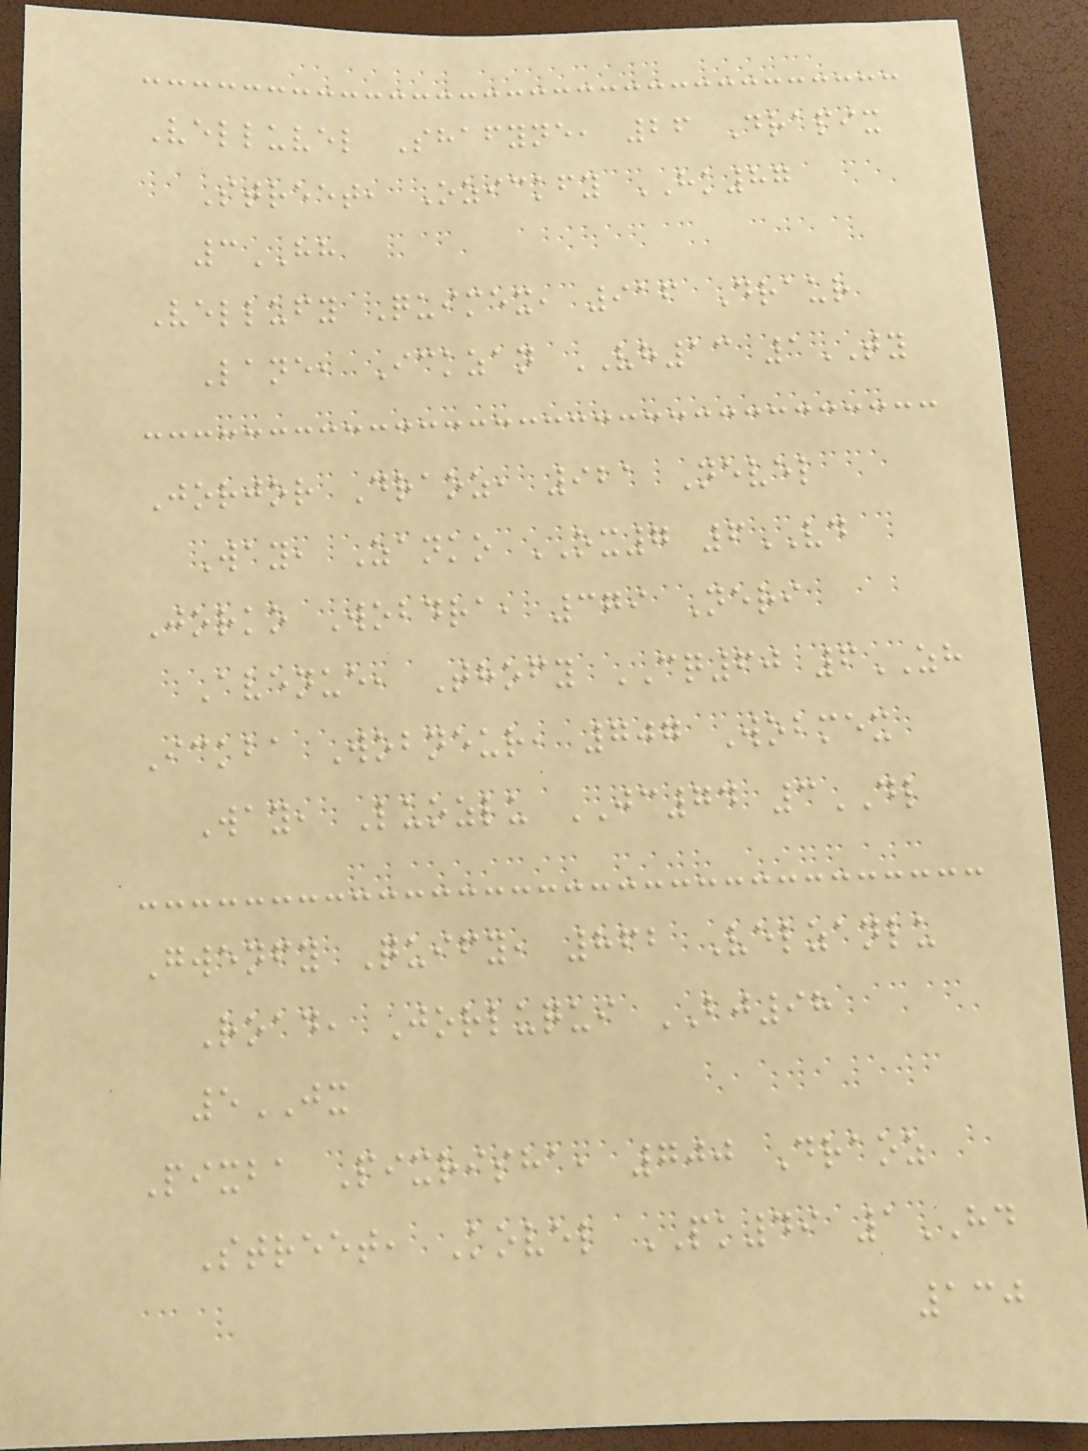Velluvel Shafyne, 26 Drapix
Street, Ozickfy HK87
3HH
Vellufy Quimex, 916 Draur
Lane, Ickzan VH13 1TY
Jorjor Draoz, 921 Nevel
Way, Zanko OX7 6VD
Jorko Wobdra, 379 Neri
Avenue, Thofy CQ60 6ZH
Ickba Wobneur, 707 Wobmex
Way, Luozlu JC74 3DL
Gwenfy Quify, 862 Velzanlu
Road, Jorluqui BJ98
5JX
Pixba Pixrisha, 700 Draoz
Street, Kovel PK49 1HD
130
